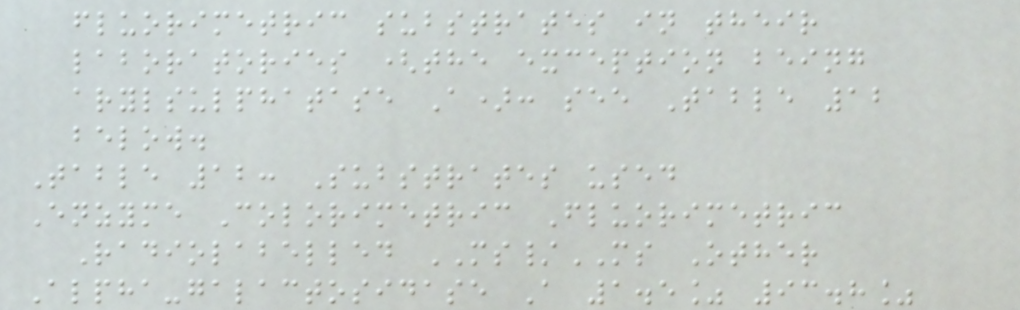fluorimetric substrates in their
laboratories (the exception being
arylsulphatase A): see Table 12
below.
Table 12: Substrates used
Enzyme Colorimetric Fluorimetric
Radiolabelled MS/MS Other
Alpha-galactosidase A 1.5% 93.8%
